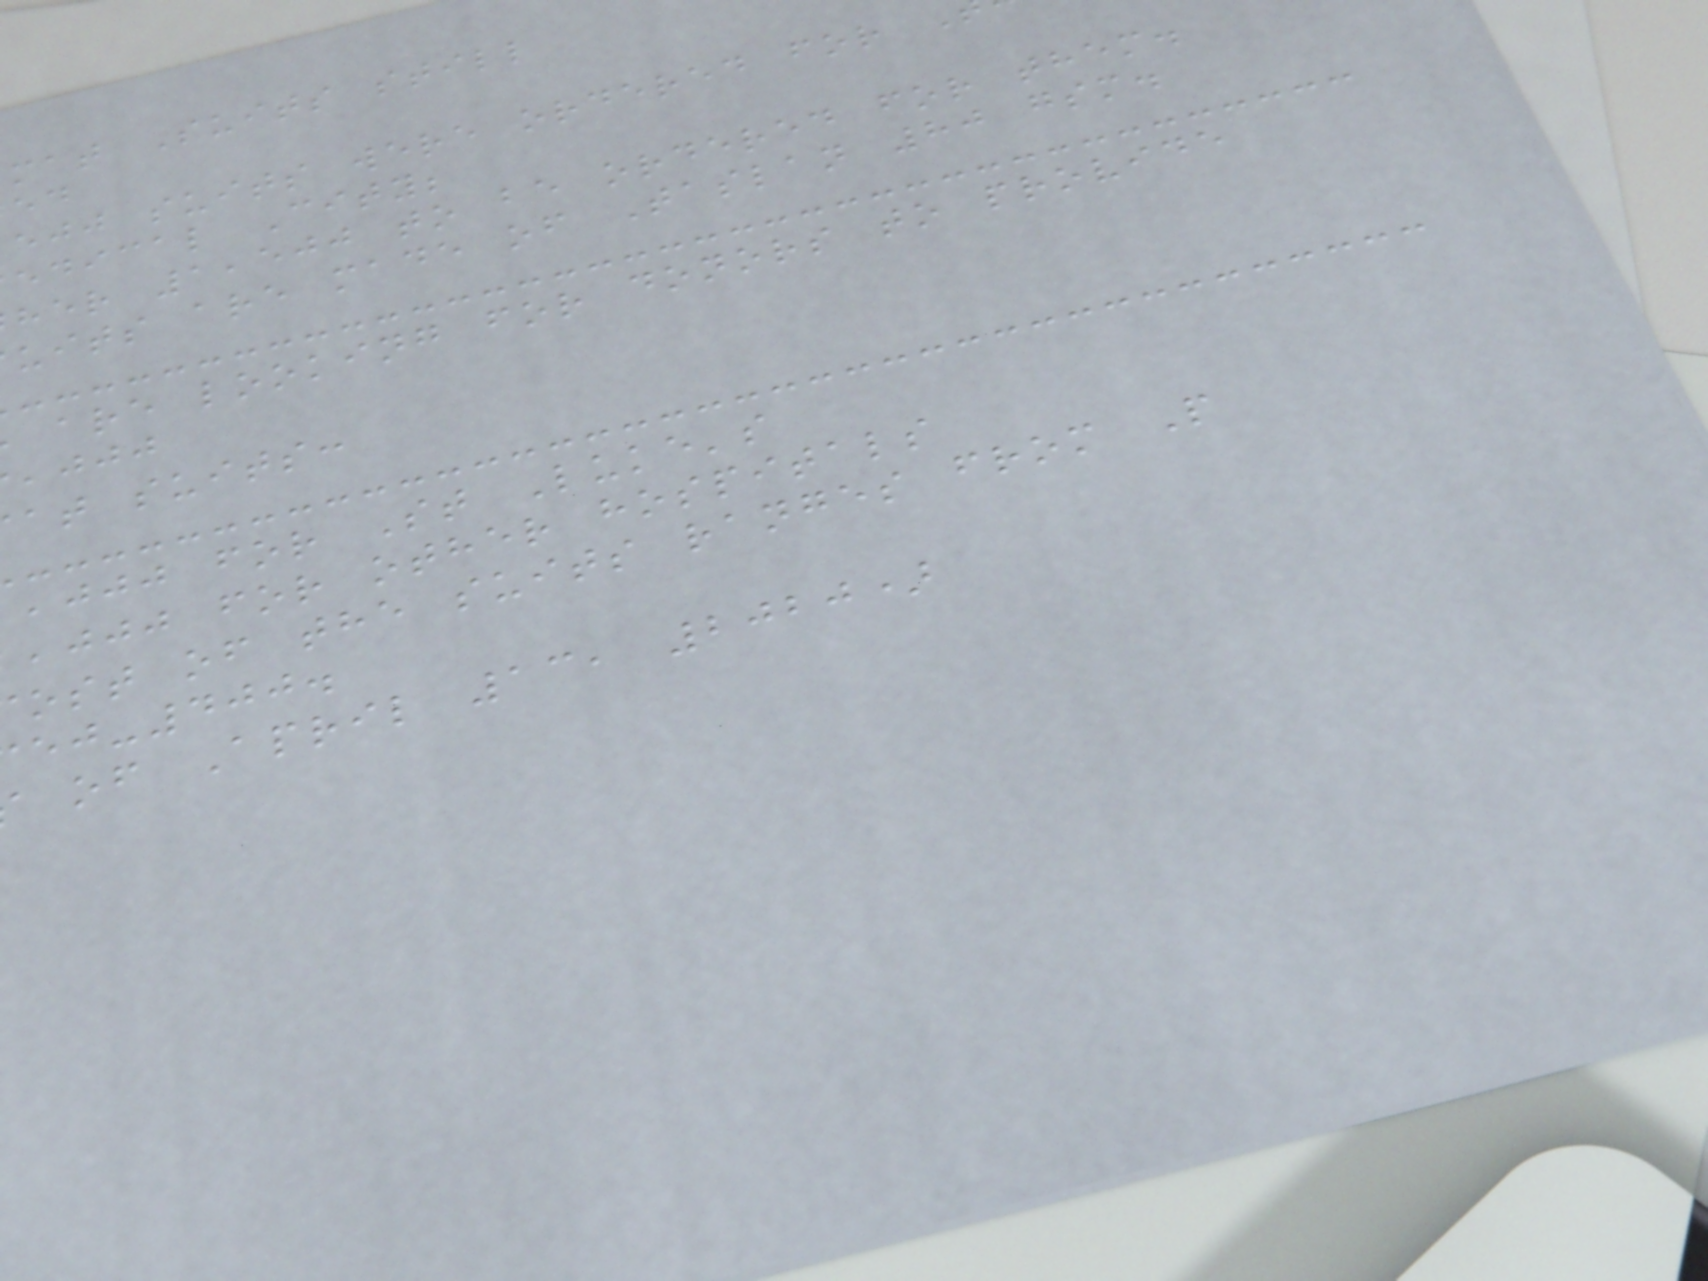mat Suits still
ejj suits were ordered for
edical City;
her 1,500 to be ordered for them.
uits are made of Taslan 80 gsm.
are looking for donors to provide
,jjj
at suits:
,jjj for St Luke's
,jjj for other hospitals
ost of the suits ranges from P
-400.
of April 13, 2020)
